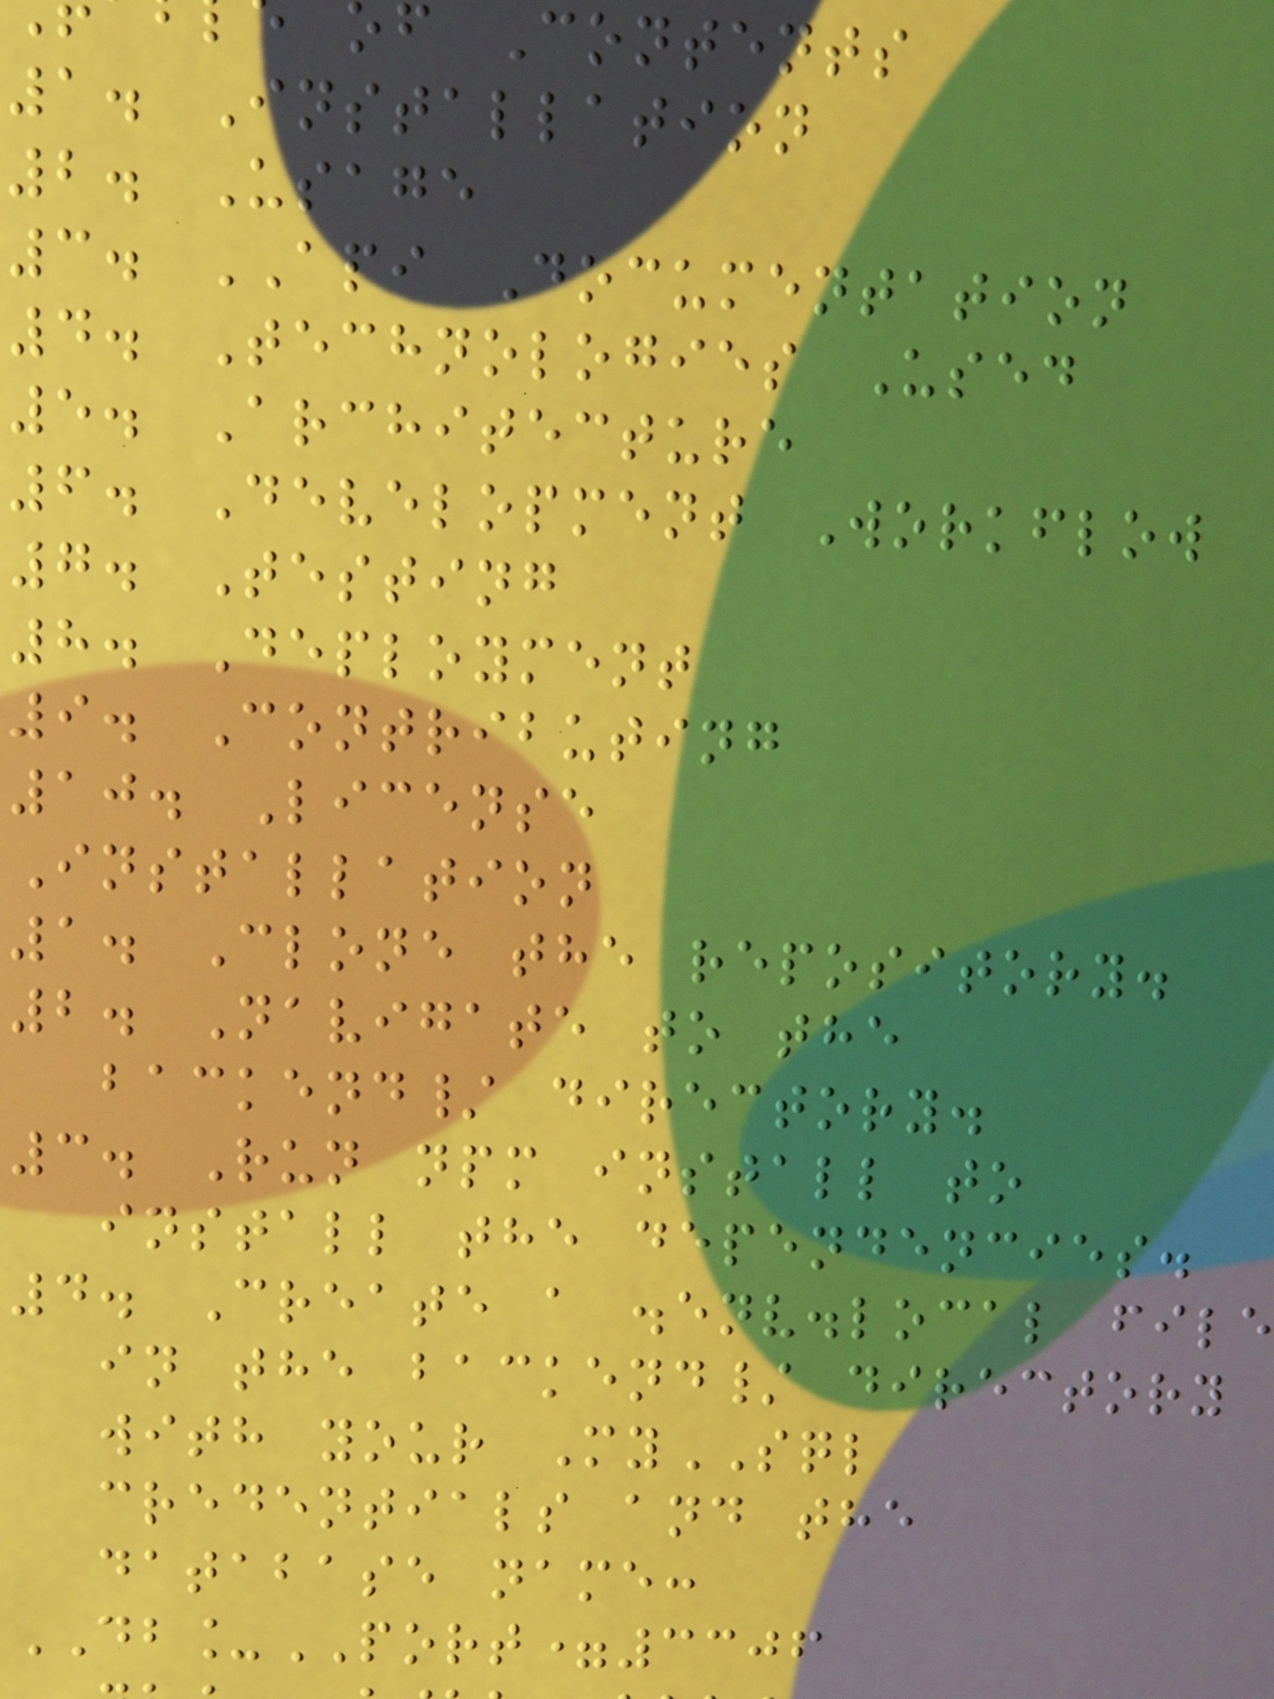f Contents
1. Installation
2. Usage
3. API Documentation
4. Technologies Used
5. Architecture
6. Development Workflow
7. Testing
8. Deployment
9. Contributing
10. License
Installation
1. Clone the repository.
2. Navigate to the
backend/ directory.
3. Run npm install to
install the dependencies.
4. Create a .env.local file
in the backend/ directory
with your MySQL
credentials and the
database name:
DB_PORT=3306
